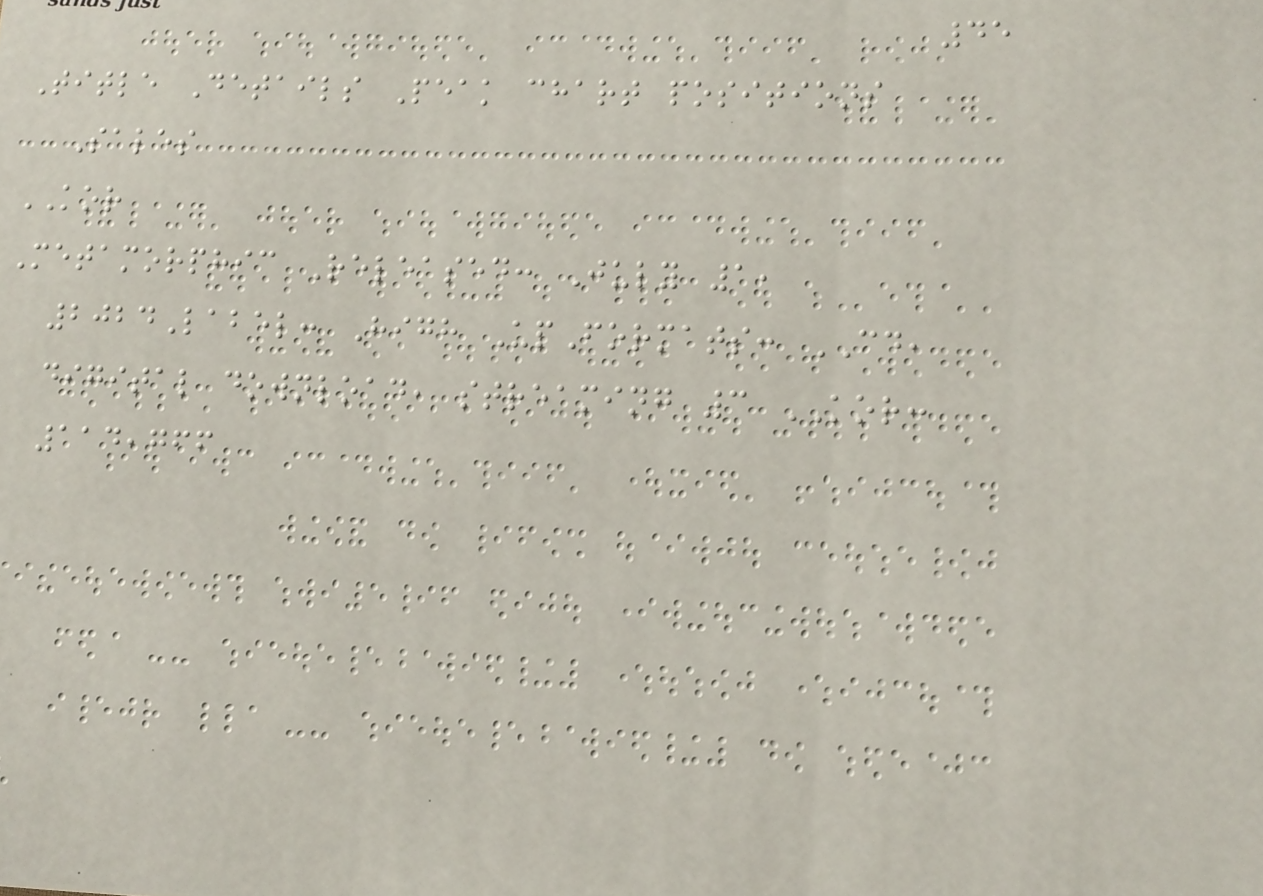45
Title Details Peak chart positions
Sales
KOR
Metamorphic Released: July 1,
2024Label: High UpFormats: CD,
digital download, streaming 3 KOR:
114,766
